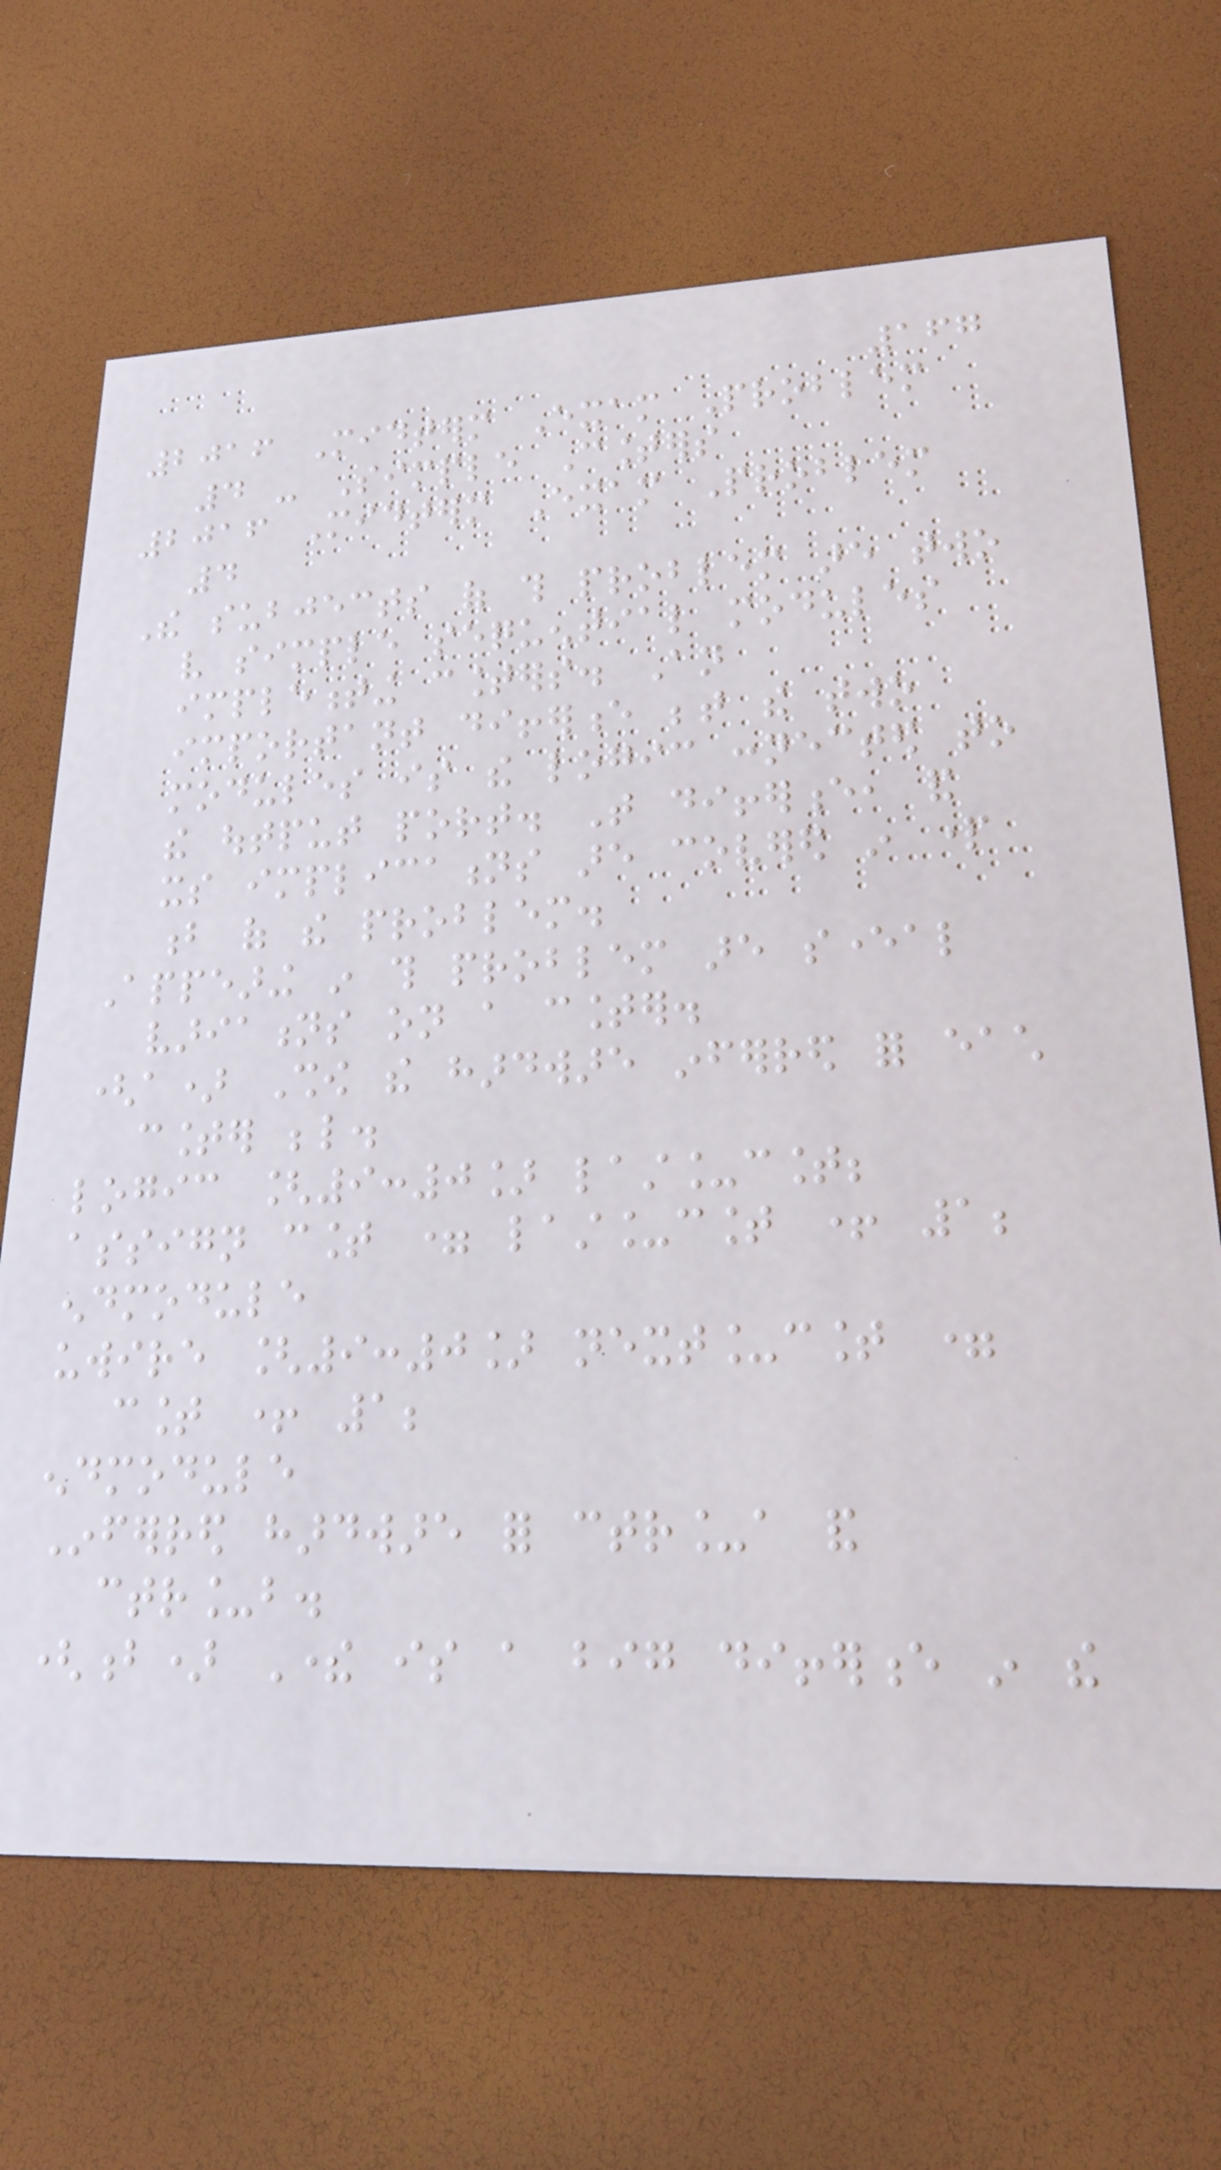167
2016 Midterm Exam Problem
4 - Simple Counters
2016 Midterm Exam Problem
4
The subjects of this problem are two
very simple sequential modules
implementing counters. An
important difference between the two
modules is the logic connected to
the output port. That difference, and
its implications are covered in part
b of the problem.
Appearing in this problem are several
variations on a counter.
(a) Show the hardware inferred for each
counter below.
logic [9:0] last_count;
assign count = last_count + 1;
endmodule
uwire [9:0] next_count =
count + 1;
endmodule
Inferred hardware for ctr_a and
ctr_b.
(b) There is a big difference in the
